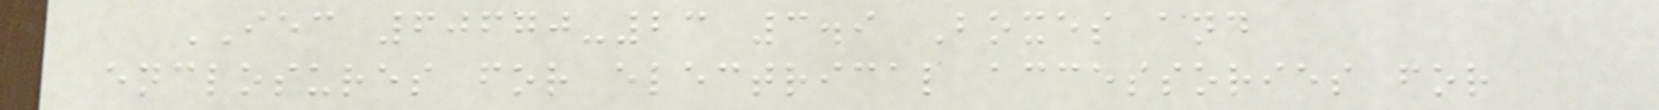IEC 60670-23 3.9 Boxes and
enclosures for electrical accessories for
